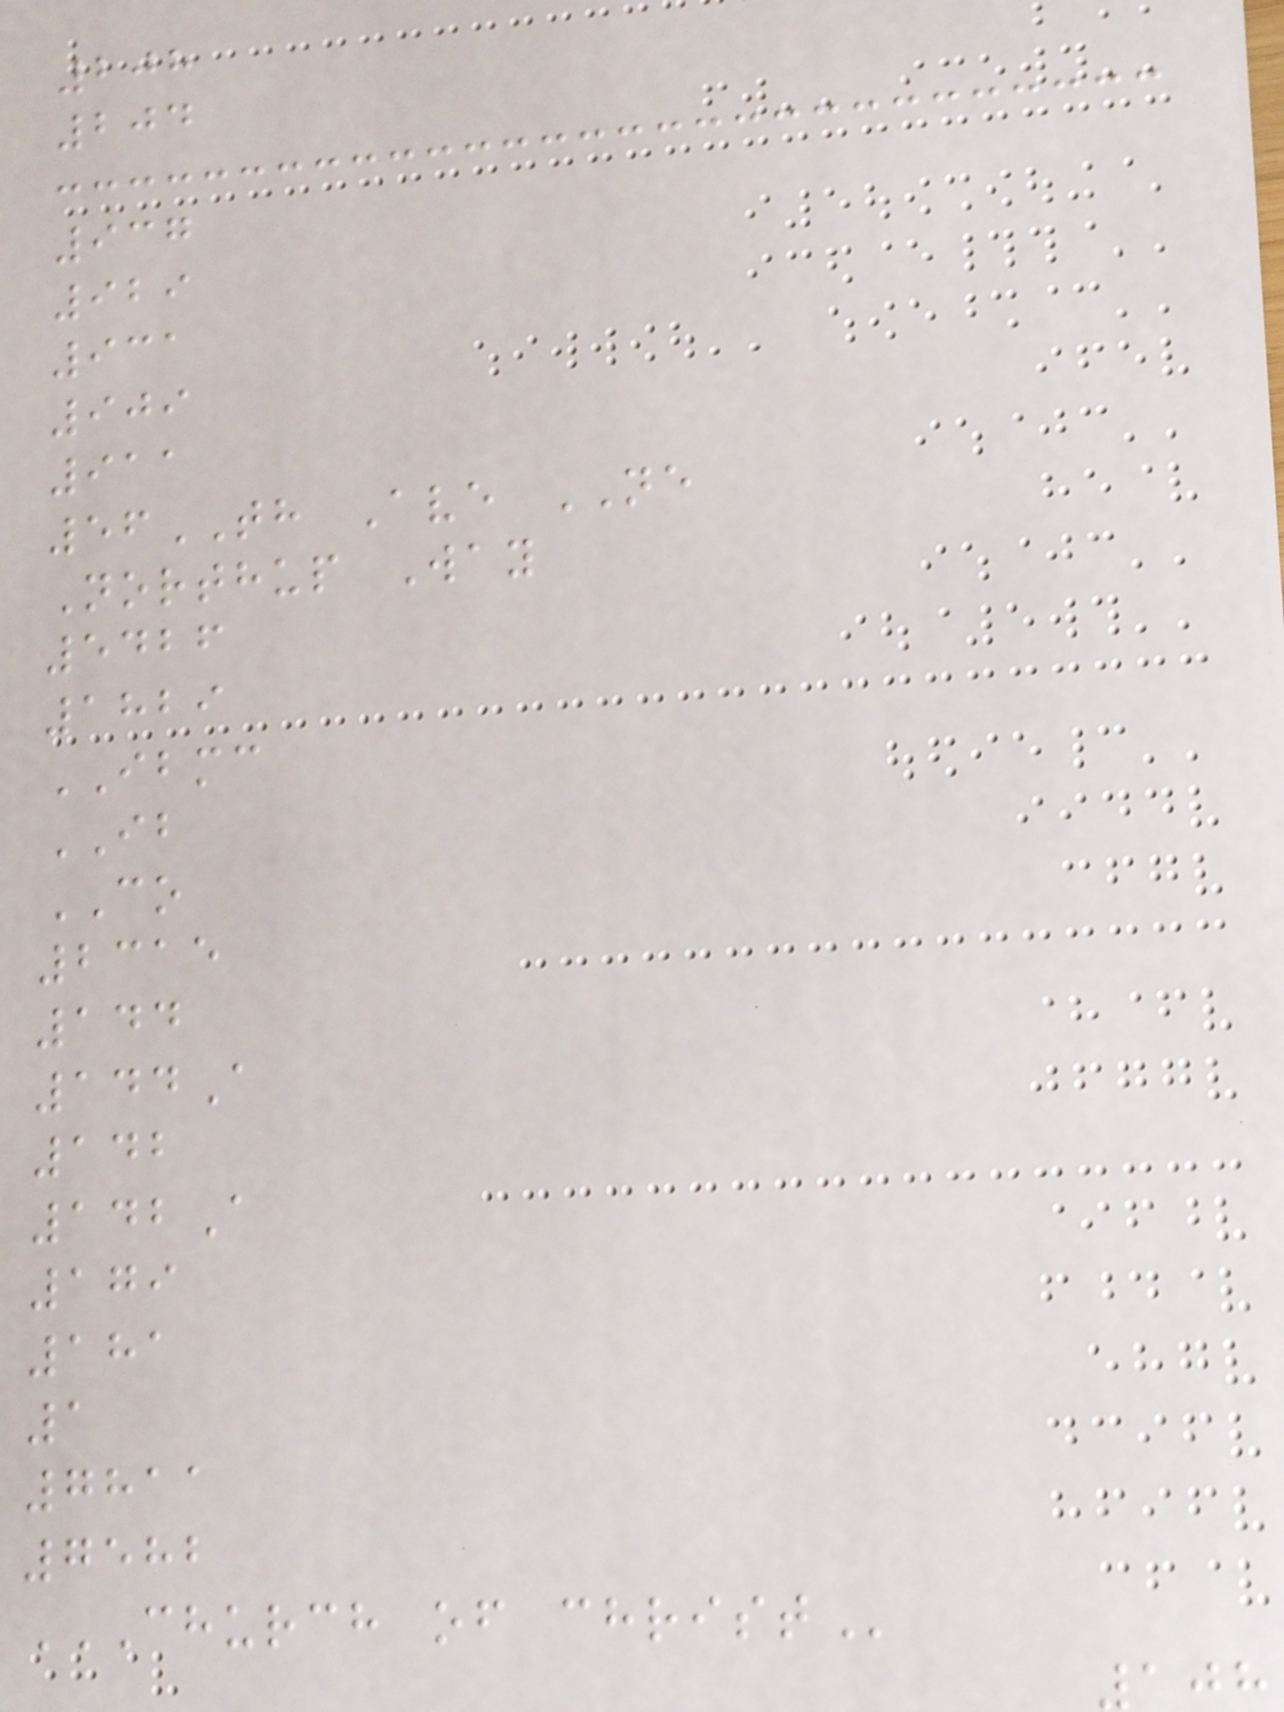208
204
937
929
931
909
911
56TH Ave NE
Northup Way
5426
1829
IBMC
IB
CO
2315
144
144A
142
142A
179
181
1
7811
7582
CHURCH OF CHRIST
108
